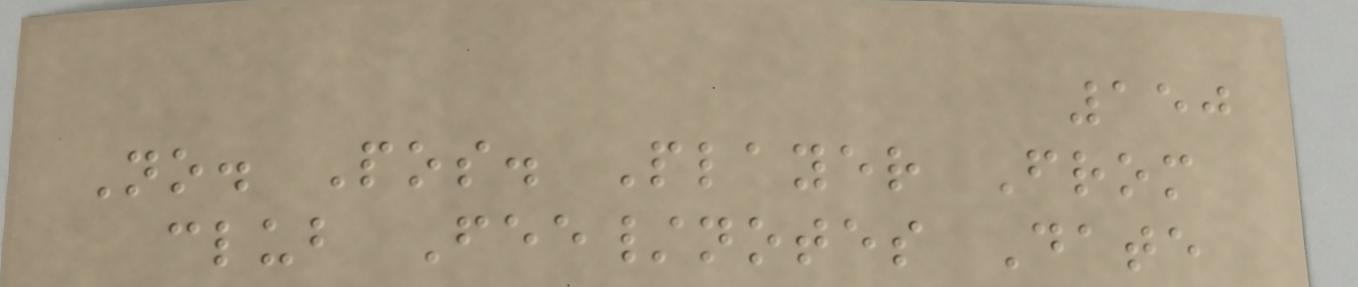150
No. Pos. Player From
club Fee/notes Date
